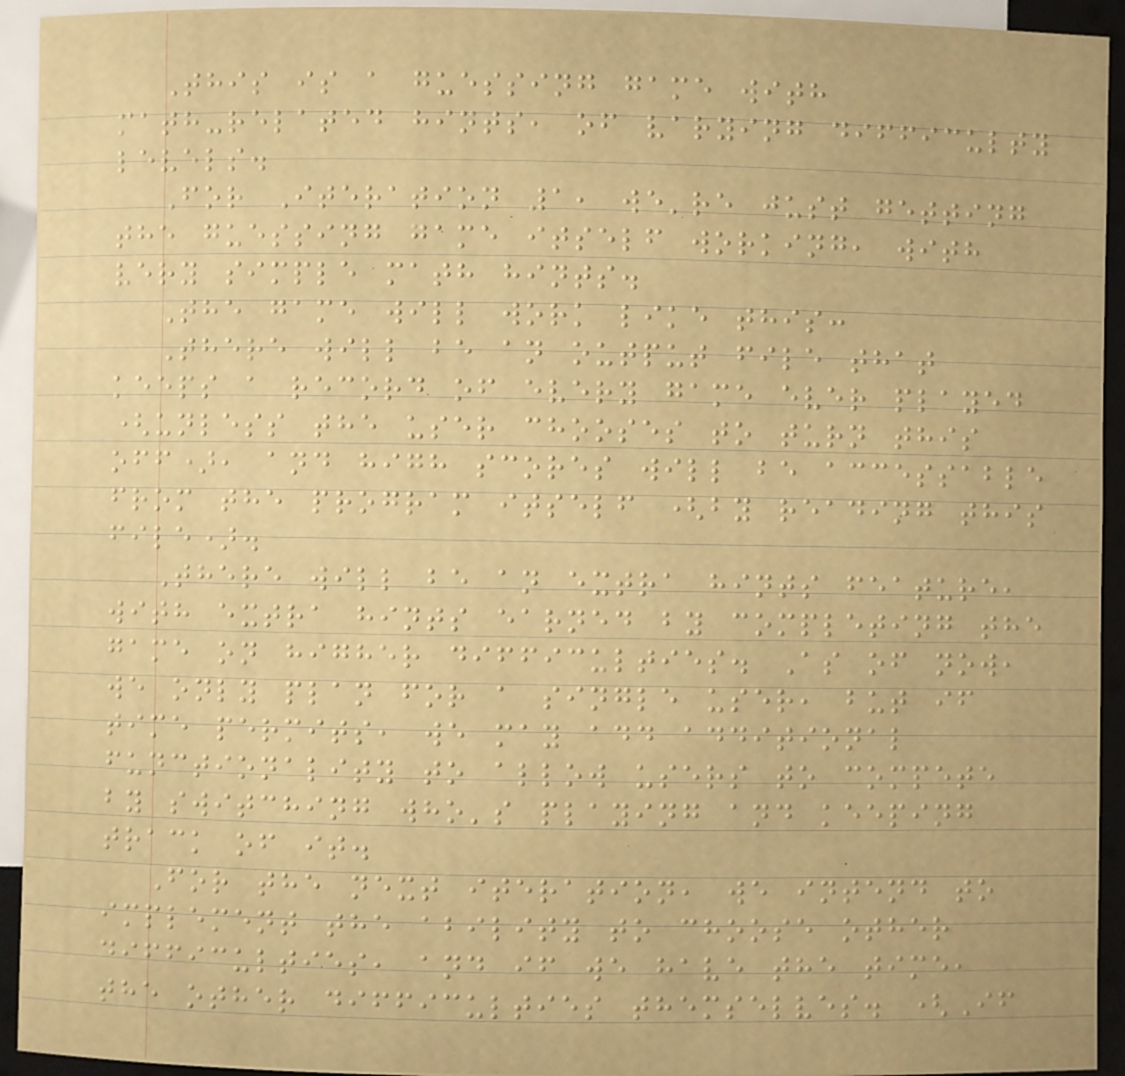This is a guessing game with
math-related hints, of varying difficulty
levels.
For Iteration 1, we're just getting
the guessing game itself working, with
very simple math hints.
The game will work like this:
There will be an output file that
keeps a record of every game ever played
(unless the user chooses to turn this
off), and high scores will be accessable
from the program itself (by reading this
file).
There will be an extra hints feature,
with extra hints earned by completing the
game on higher difficulties. As of now,
we only plan for a single user, but if
time permits, we may add additional
functionality to allow users to compete
by switching who's playing and keeping
track of it.
For the next iteration, we intend to
implement the ability to choose other
difficulties, and if we have the time,
the other difficulties themselves. (If
